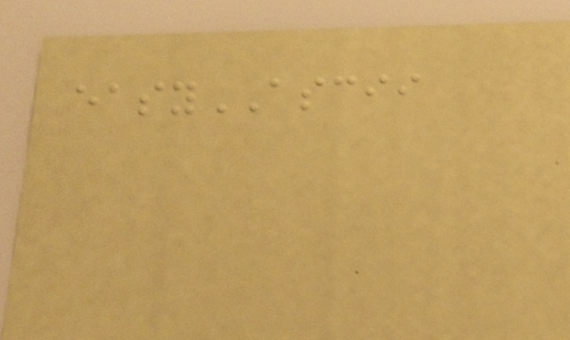easyASCII
